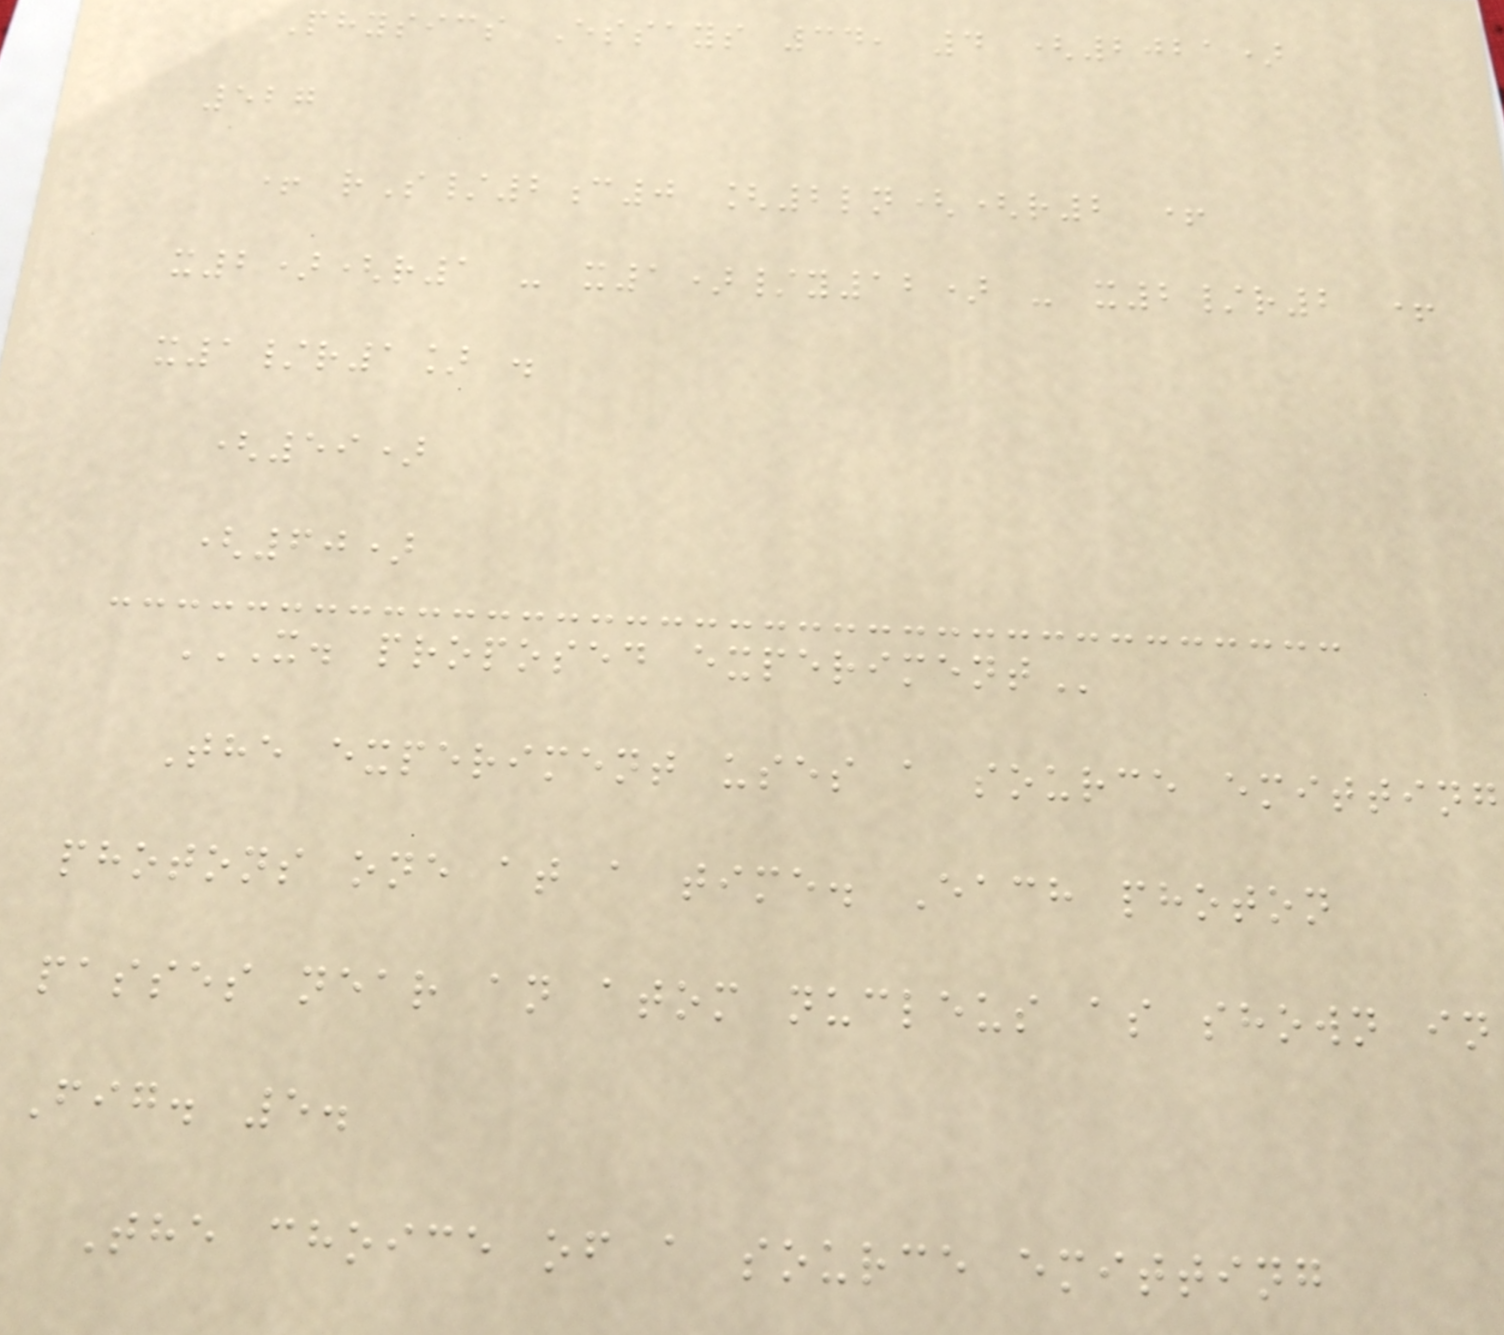Physics Essays 34, 4 (2021)
527
+ rS/2c0 [2ln((r2 +
x2)(r1 - x1)/y12) - x2/r2 +
x1/r1] .
(59)
(60)
X. PROPOSED EXPERIMENT
The experiment uses a source emitting
photons one at a time. Each photon
passes near an atom nucleus as shown in
Fig. 5.
The choice of a source emitting
